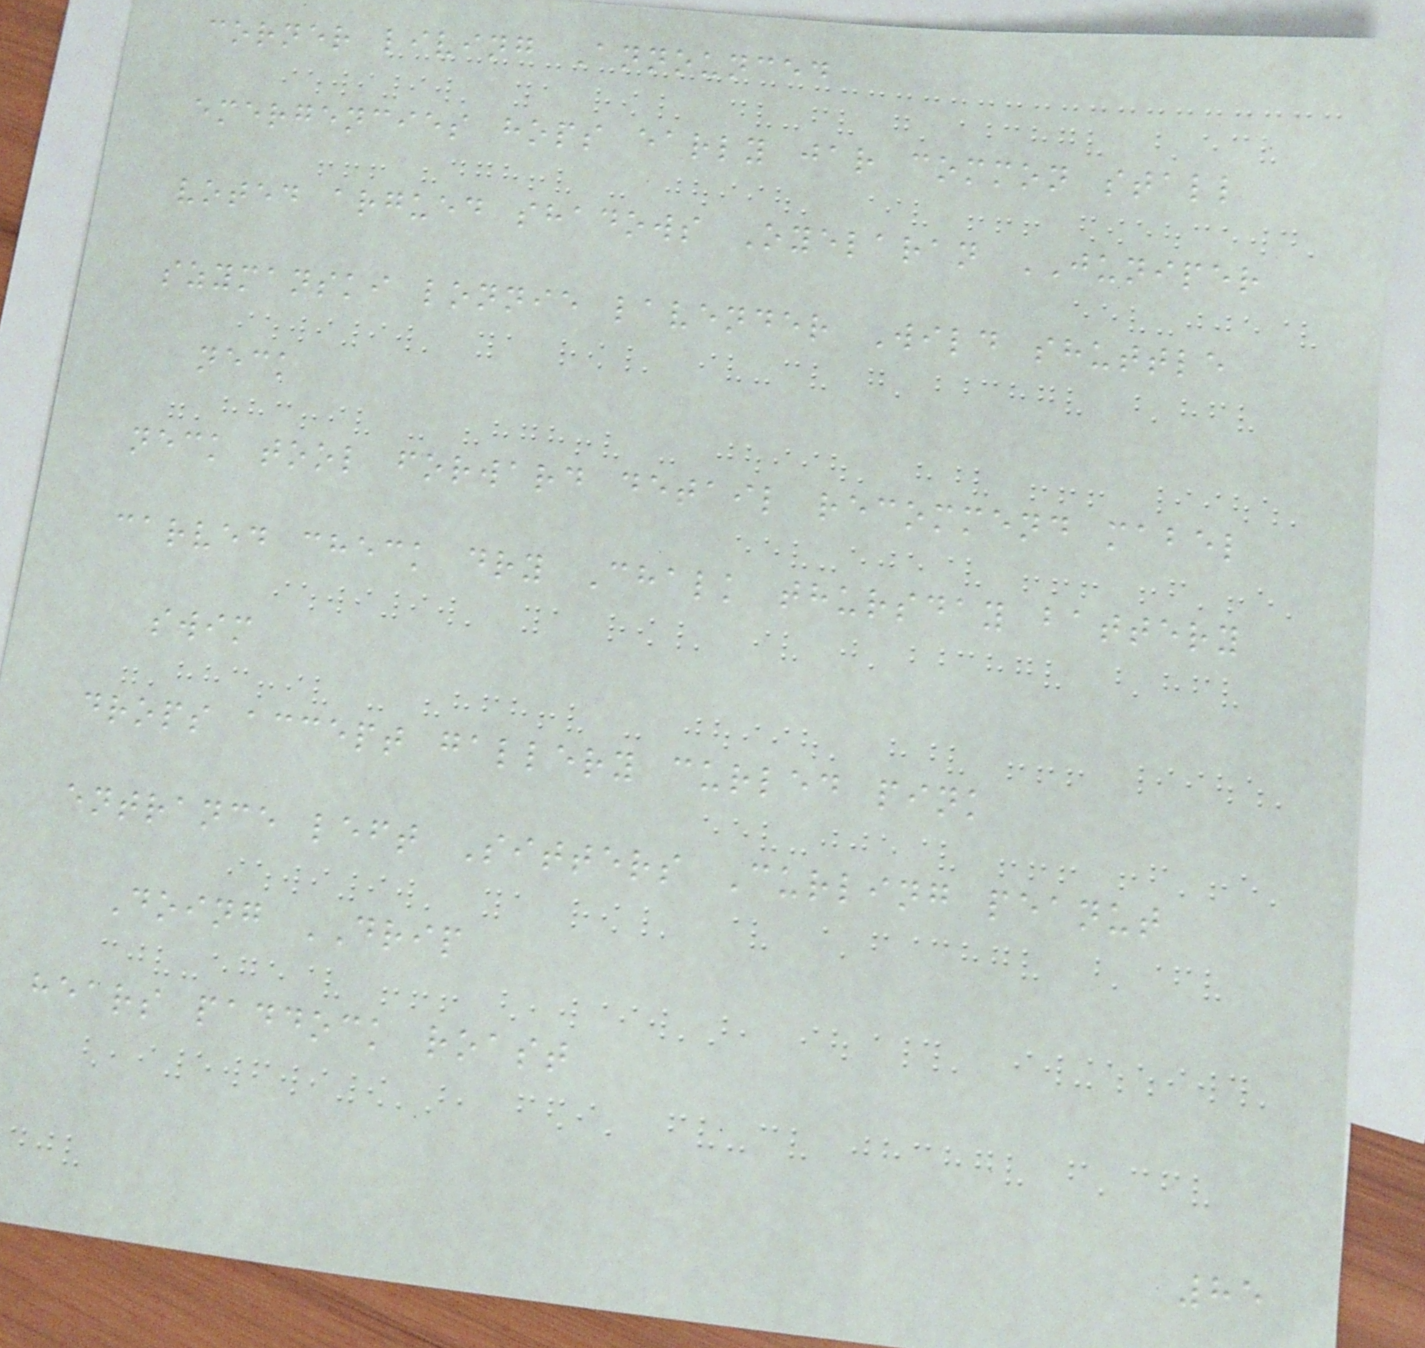corner living Announced
emergencies hops early jar common stall
voted argued shadows Oyelaran JUNIPER
szymanski lonnie lavender Wild shuttle
neck
neck tool forward detail recommend mabel
carved check dry Chalk thursday battery
swim
drops accept gallery curled pink
entrance left Sitters Curling peanut
Doing DRIP
hears paddock roast
85
